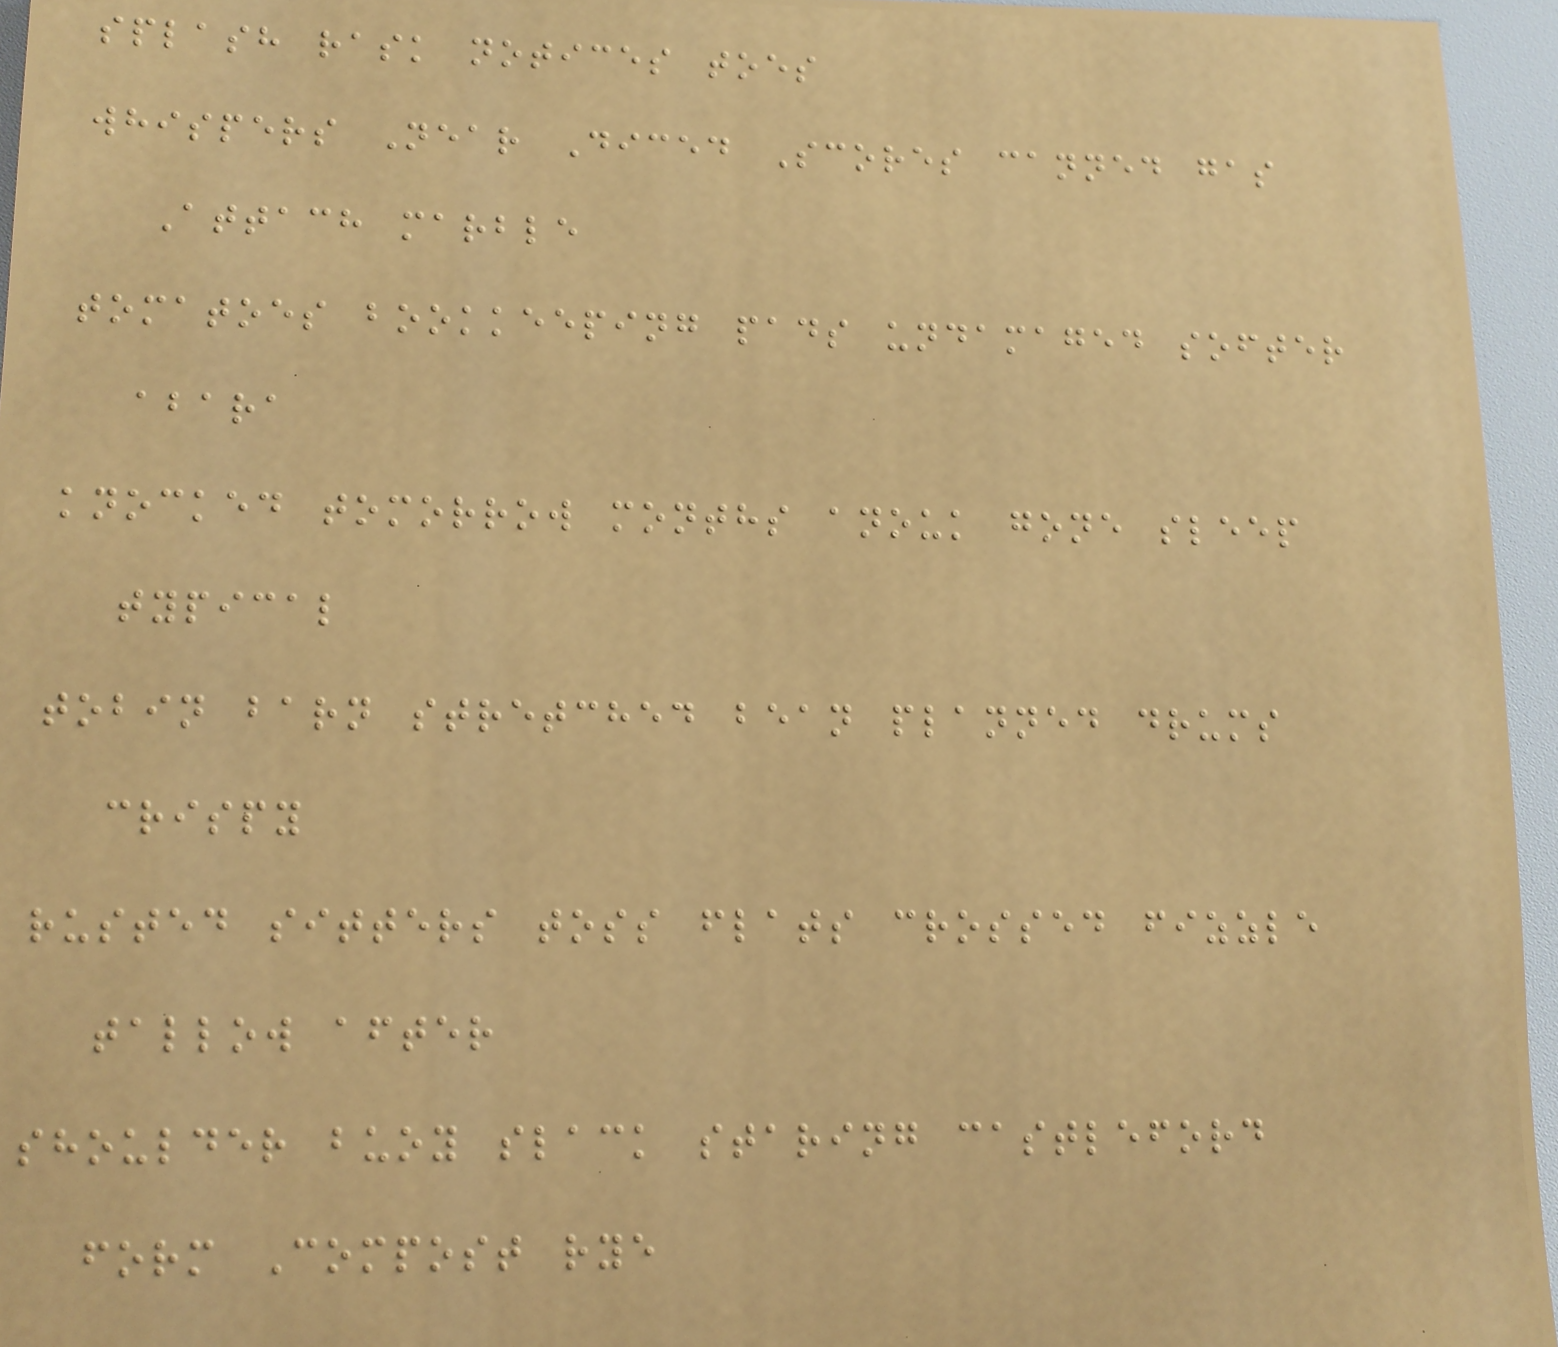splash rask notices toes
whispers Near Diced Scores canned gas
Attach marble
tomatoes bookkeeping pads undamaged softer
abara
knocked tomorrow months anouk gone sleep
typical
tobin barn stretched bean planned drums
crispy
rusted sitters toss flats crossed fizzle
tallow after
shoulder buoy slack staring castleford
form Compost rye
